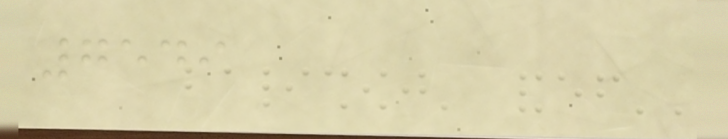7549
